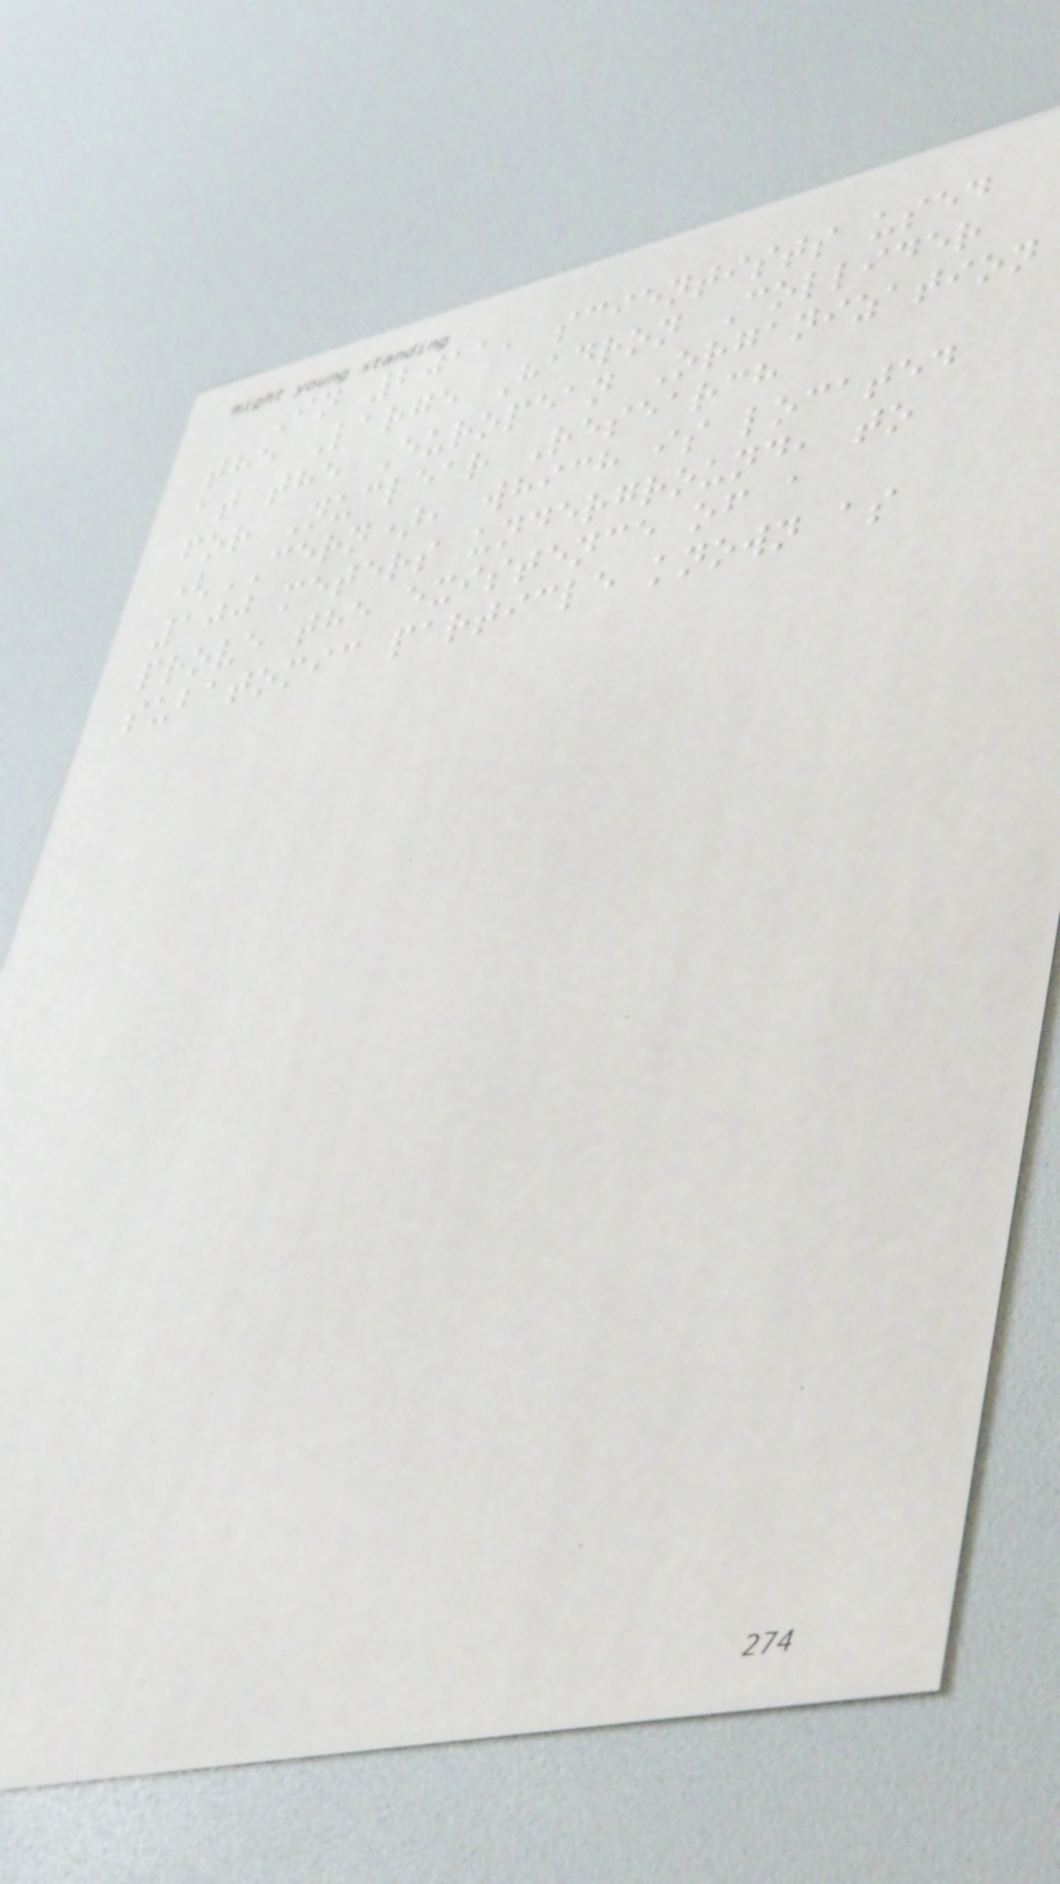In 2011, scientists used
the Large Hadron Collider
at the European Organization
for Nuclear Research
(CERN), which is located
100 meters underground, to
prove the existence of a
subatomic particle known as
